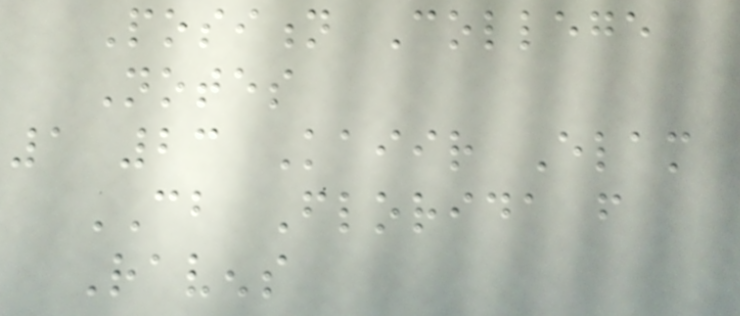Position College
Notes
1 23 Kaiir Elam
CB Florida from
Ravens
